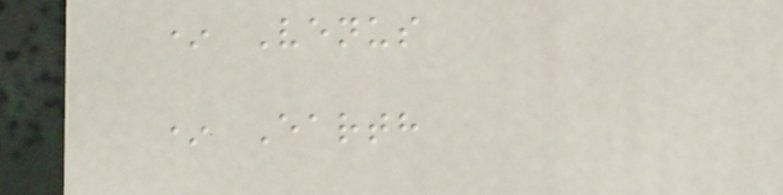* Venus
* Earth
